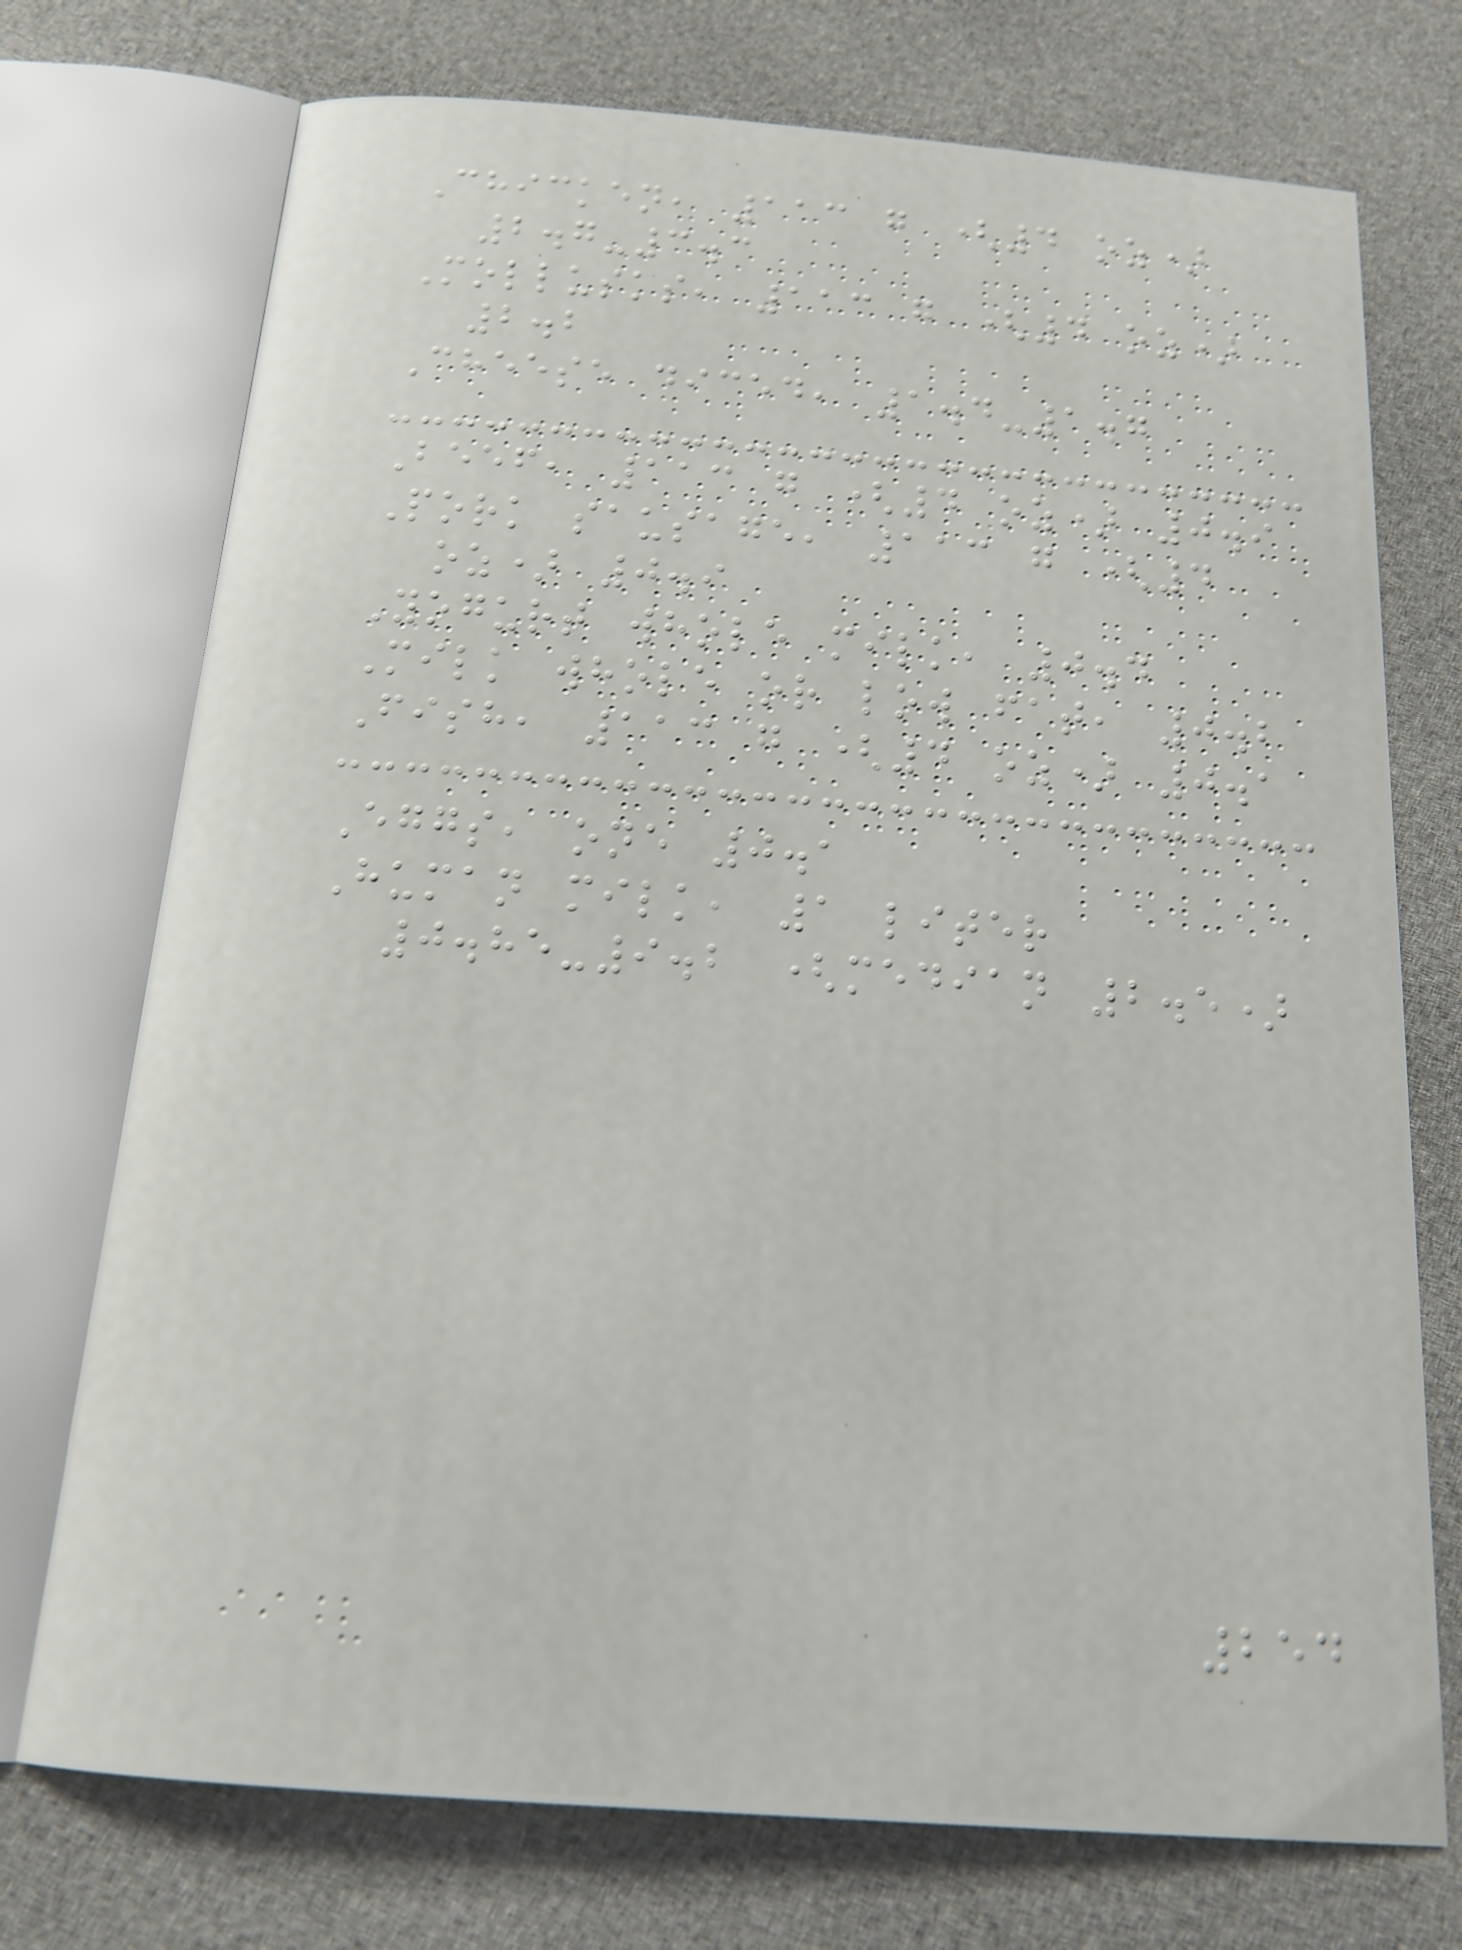Chicken, 113 g (4 oz)
2.7-3.3
Mollusks, 113 g (4 oz)
2.2
Cheese diced, 1.4-1.7
Beef, 113 g (4 oz) 0.9
Pork sausage, 113 g (4
oz) 0.9
Yogurt whole milk, 0.4
Milk whole or low fat, 0.2
Fish, 113 g (4 oz) 0.1
Eggs, one 0.1
Human milk, 1 liter
0.85-9.2 (median 2.5)
254
